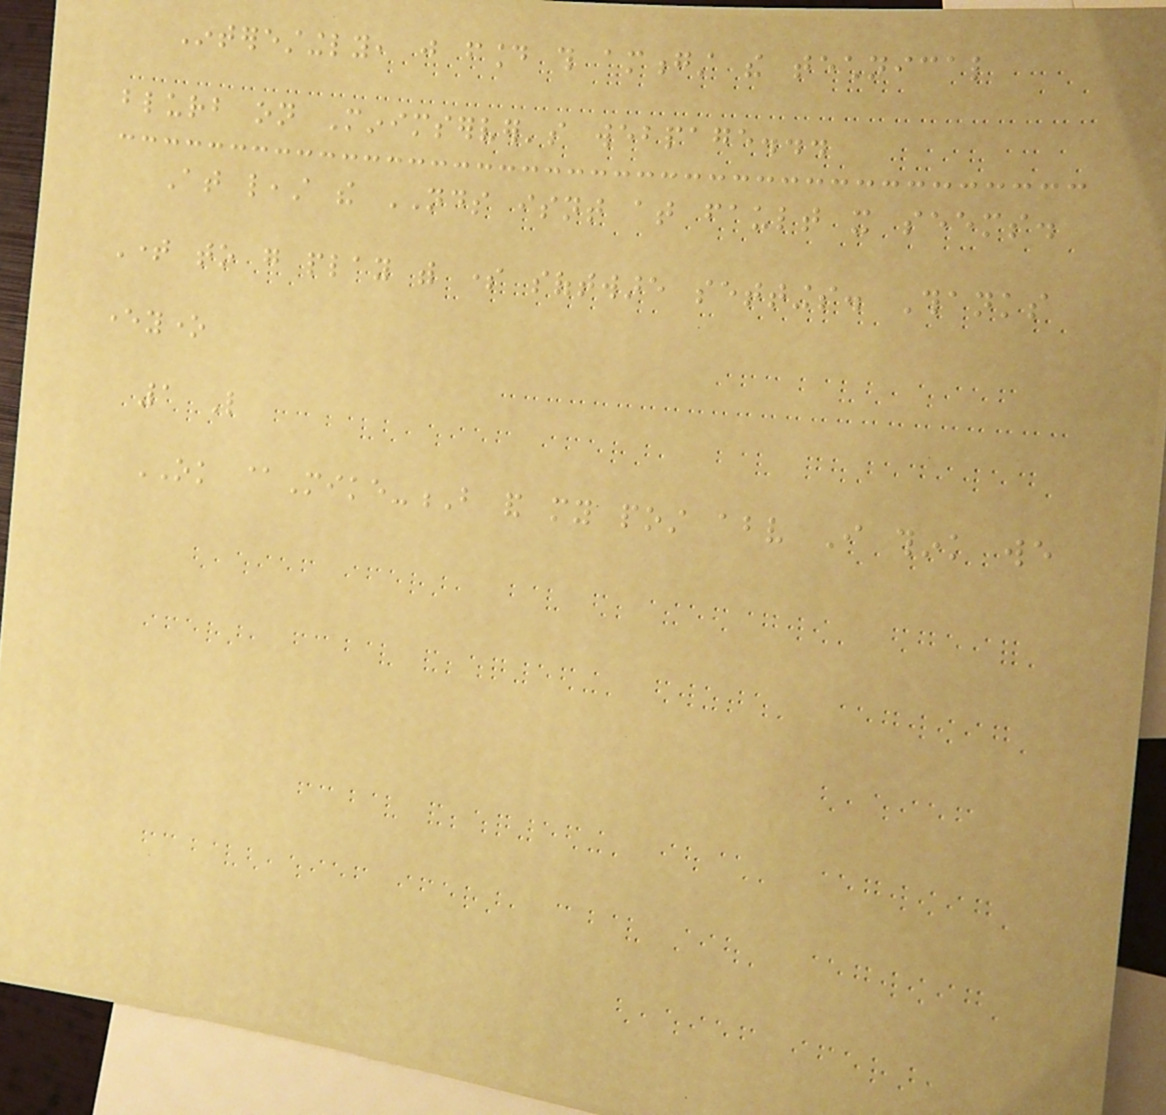Interestingly, just found this amongst the technical
blurb on Minimserver's webpage...
At least the NDS isnt at fault it seems.
Time to go play with some software settings. Thanks
everyone
1 Like
OK @Mike-B and my post above I think we
